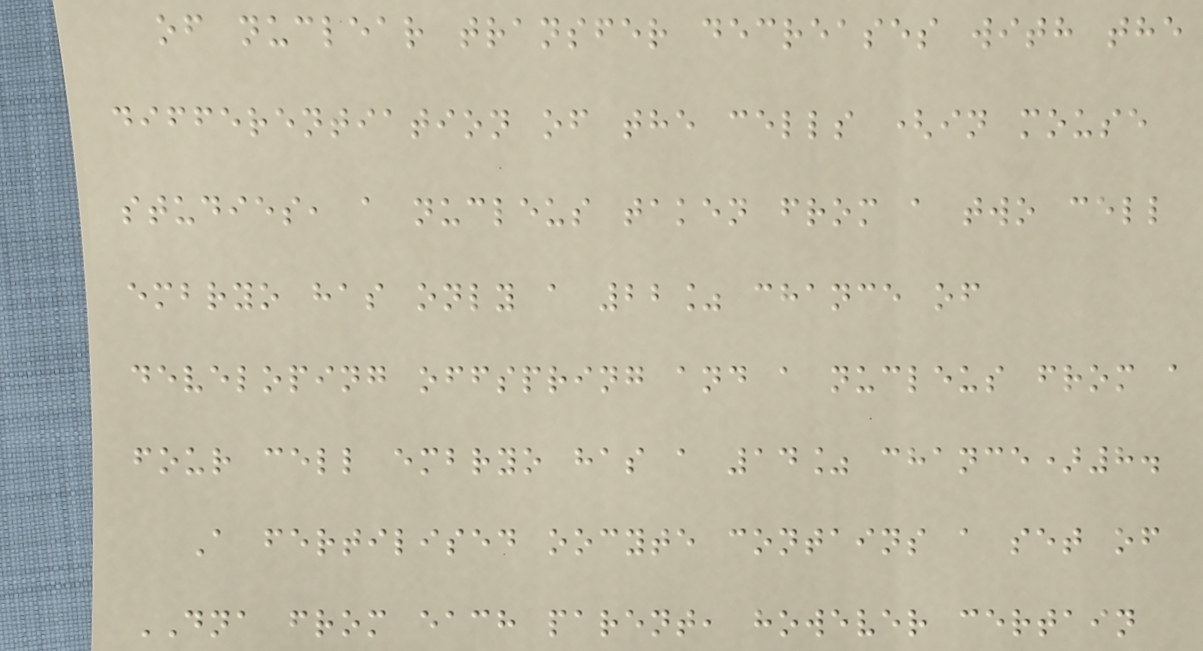of nuclear transfer decreases with the
differentiation of the cells (in mouse
studies, a nucleus taken from a two cell
embryo has only a 22% chance of
developing offspring and a nucleus from a
four cell embryo has a 14% chance)8.
A fertilised oocyte contains a set of
DNA from each parent, however certain
